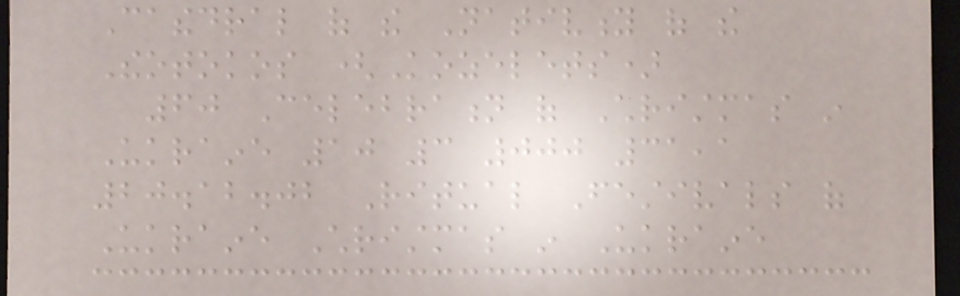Cathedral of the Nativity of the
Theotokos (Kozelets)
60 Celebration of Christmas in
Ukraine 10 3 000 31,1
20.12.02 Ritual Festivals of
Ukraine Christmas in Ukraine
